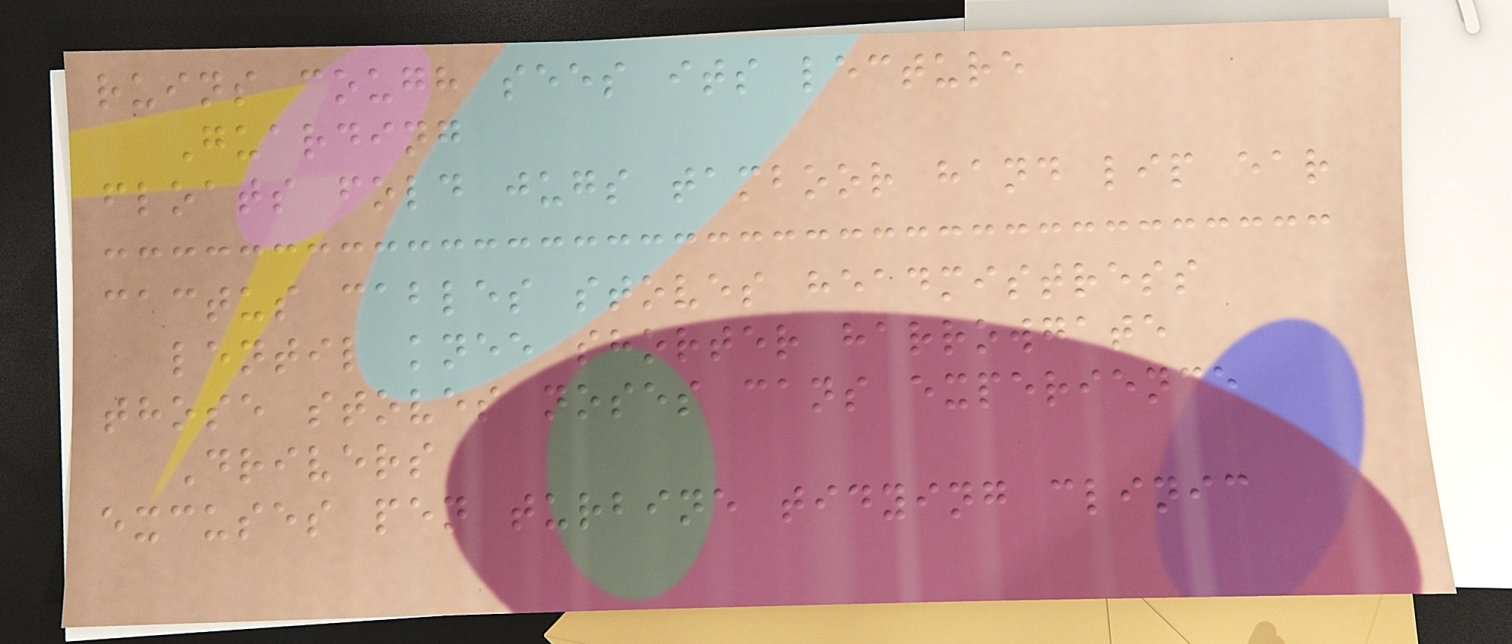ruins cough sees its lecture
Guarding
floats fold jugs tamboor hand lip ear
cactus cables stoves headmistress
lentil knee shorter harrowgate
those stoves noses cans experience
Drivers
excuses pen turbine tidying clinic
